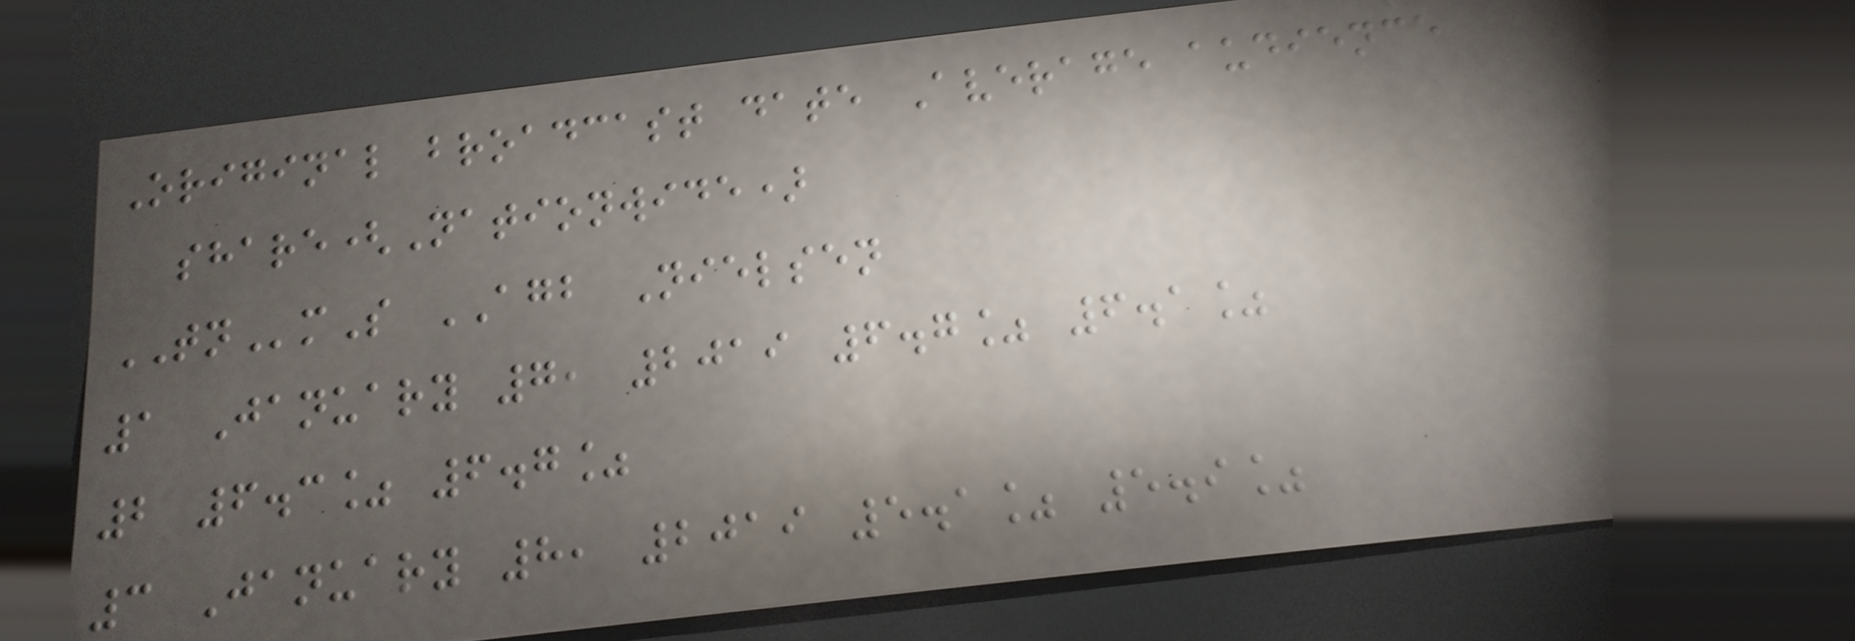Original broadcast date Average audience
share(Nationwide)
TNmS AGB Nielsen
1 January 7, 2019 6.7% 6.1%
2 6.3% 6.7%
3 January 8, 2019 5.1% 5.9%
